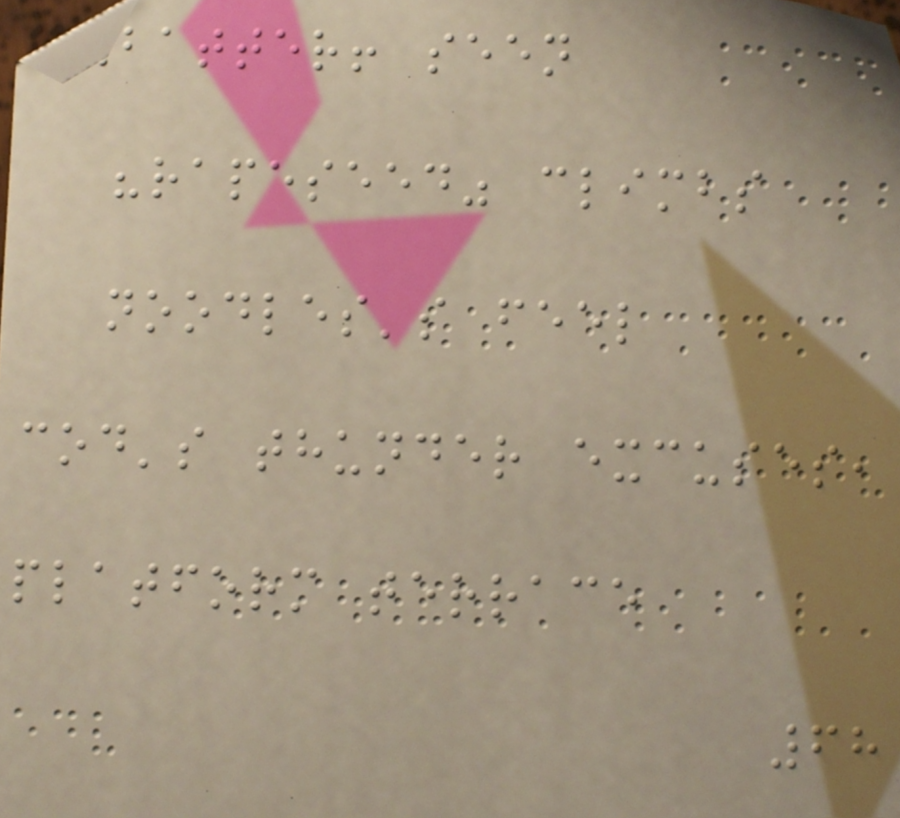BATTER! seen
"rapeseed" climbs
noodles's feel
cod's thunder excuses,
platform terrace
68
